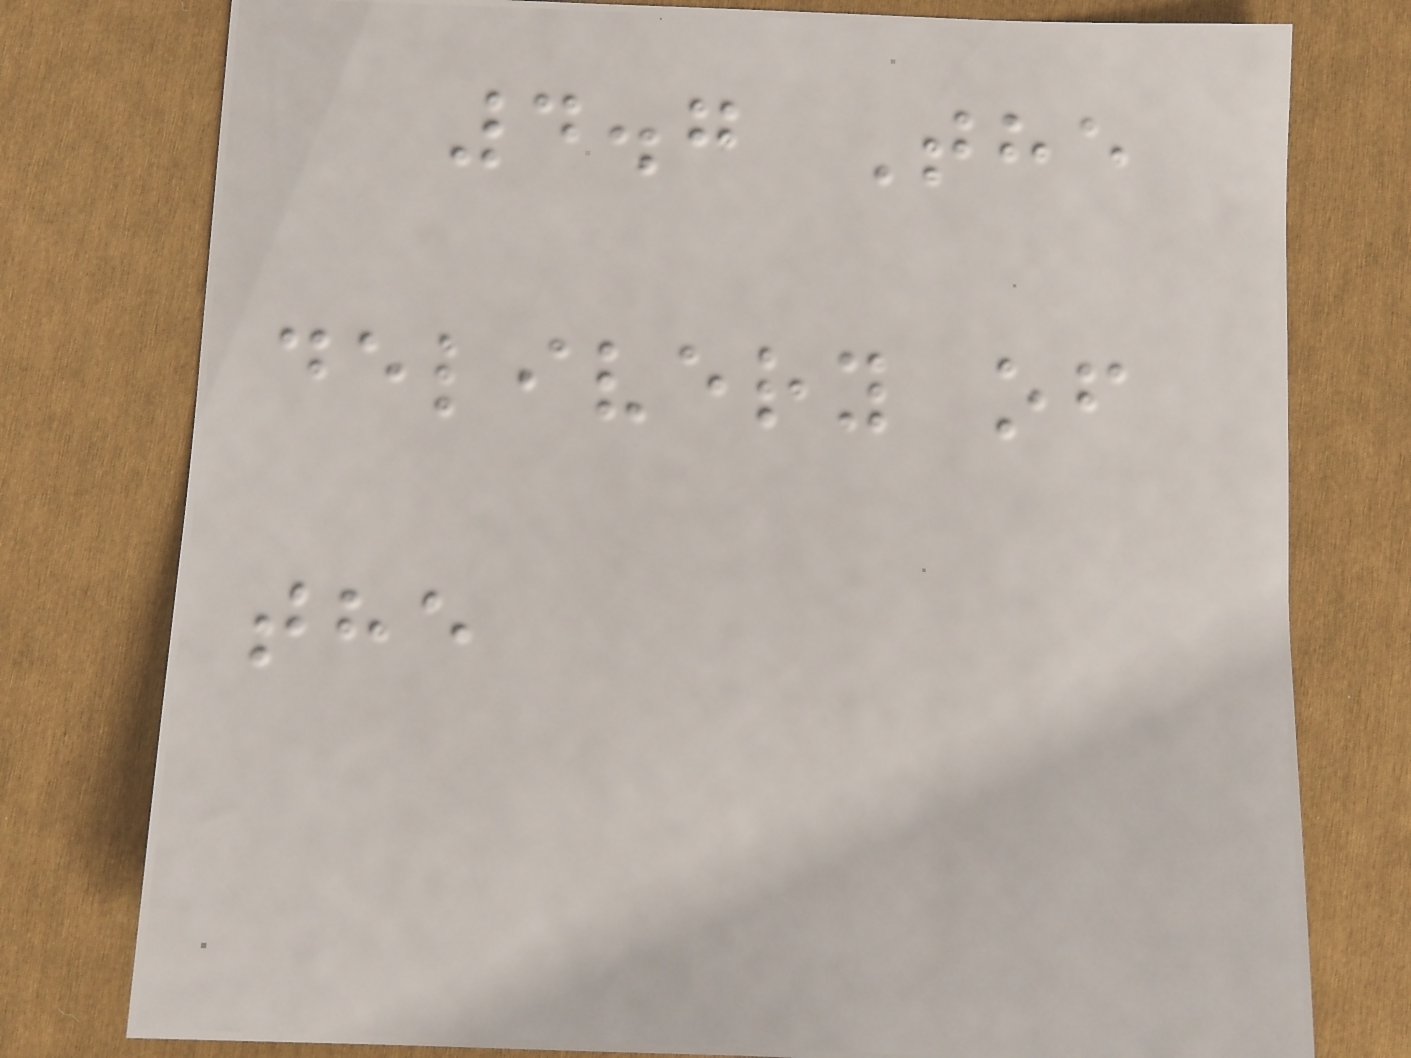4.7 The
delivery of
the
